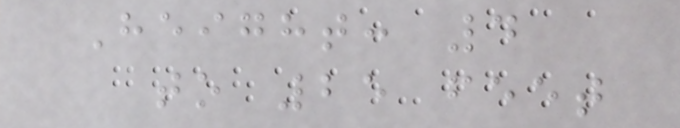Height: 4
to 25 feet
